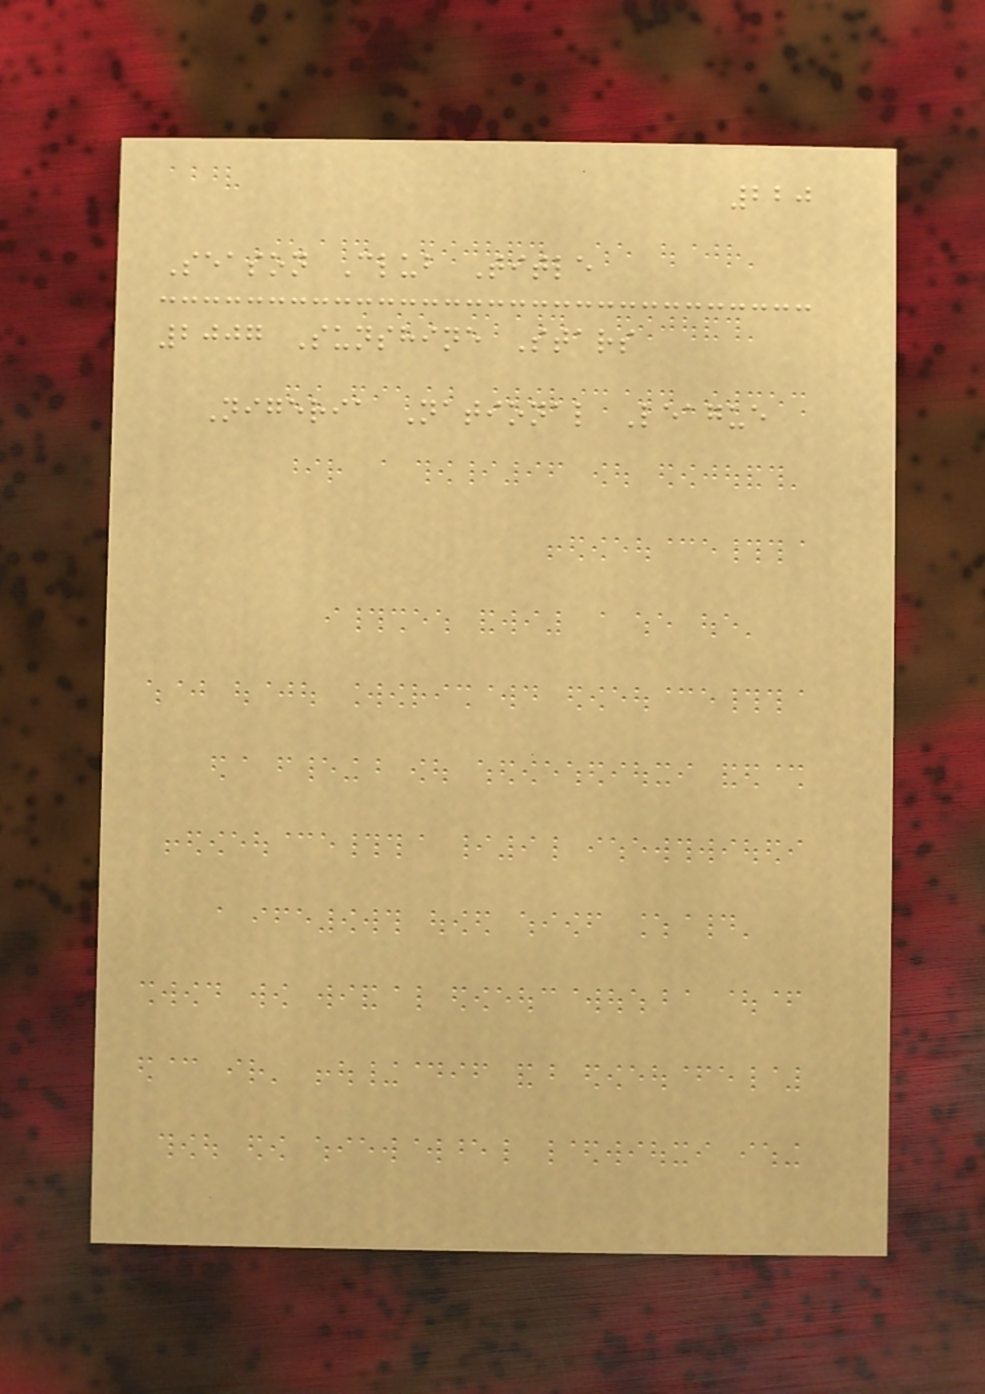220
Season Club Title
2007 Sunshine Stars
Nigeria National League
